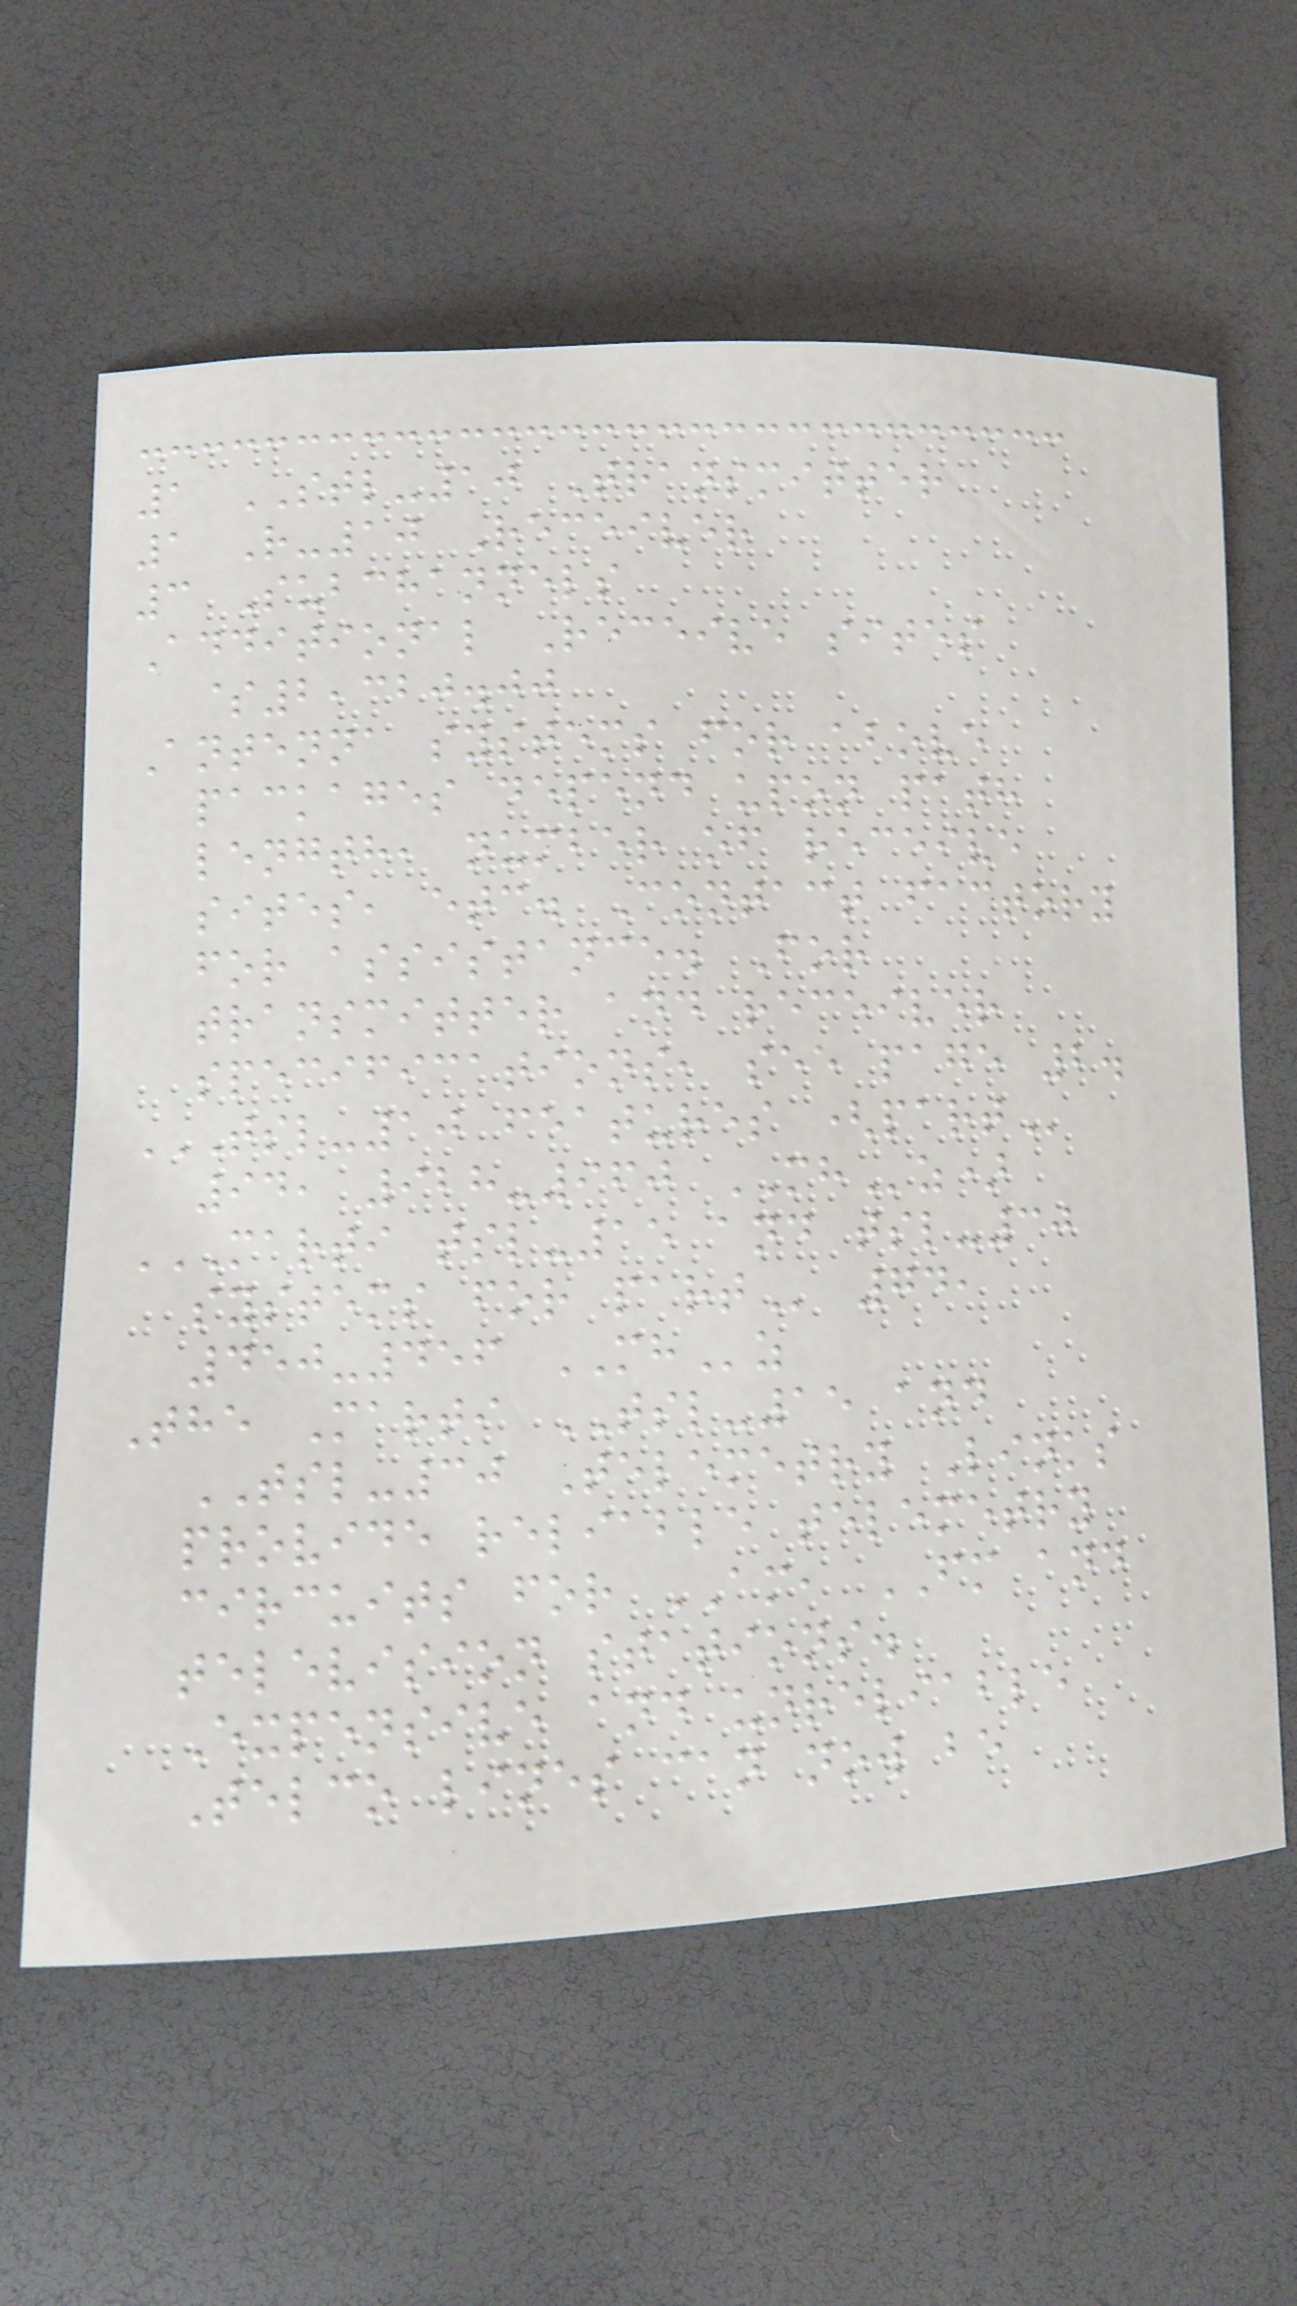1 STL-10 Transmitter
1 R-10 Receiver
3 Subchannels
Additional Receive sites
$2,320.00
Antenna systems for above
packages depend upon path
length, number of receive
sites, etc. Contact factory
for assistance. For
transmitter and receiver
specifications, see page 2.
TSL-10 FEATURES (PART
94, 928-960 MHz)
MARTI TSL-15 AND TSL-30
SYSTEMS FOR PART 74,
450-456 MHz
The Marti TSL-15 and
TSL-30 Telemetry Links
provide reliable telemetry
circuits for AM, FM and
television stations.
Expensive and unreliable
Telco lines can now be
